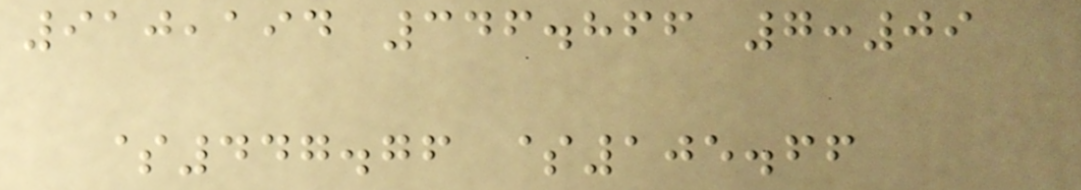910,194 346.866 7:09
$447.76 $105.66
